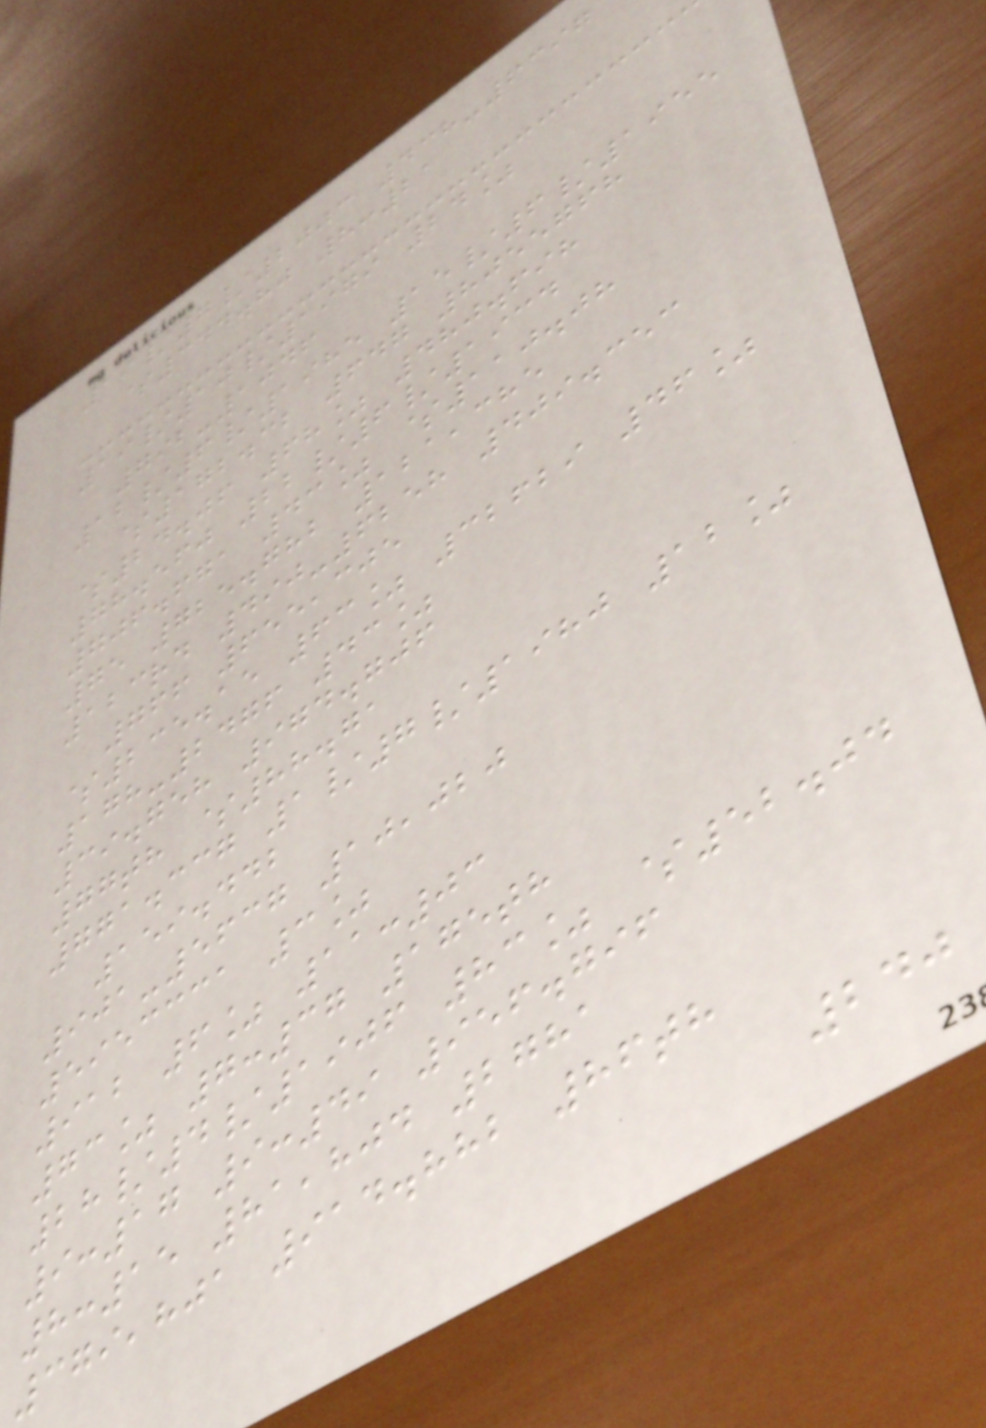19/7/2003 438-6397
$344.80 8:21
19/10/1979 24%
792-1046
12/6/1985 15/6/1955
$172.32 647 8055768
$24.06 68% 480.698
78.560 22/6/1934
706.671 43% $110.08
75 725.782 121,385
123rd 490-6258 409.353
766 655,305
$235.15 63% 32629 46%
178-2476 43%
39.758 974.706
77th $88.71
771.337 1/7/1980 12%
159.442
901-5637 10,020
5953331 3%
912 6% 11:03
73% 7:37 175th
28/4/1906 83% $52.04
9:17 9:49 956.796
8:15 81,804 2781
379,801 914.882 86th
240
